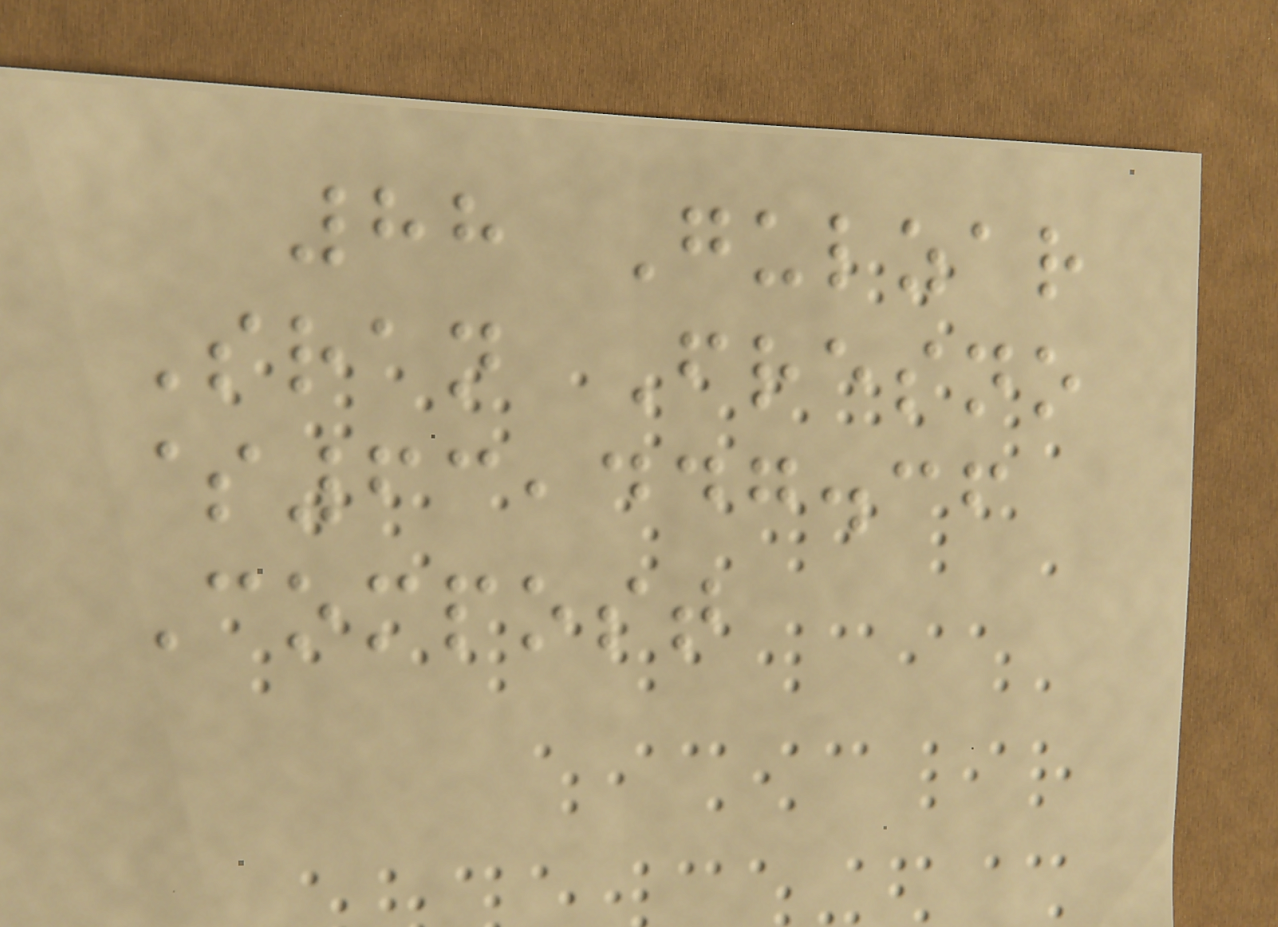88 Gulzar
Sran Fresno
$63,447.36
Compost
